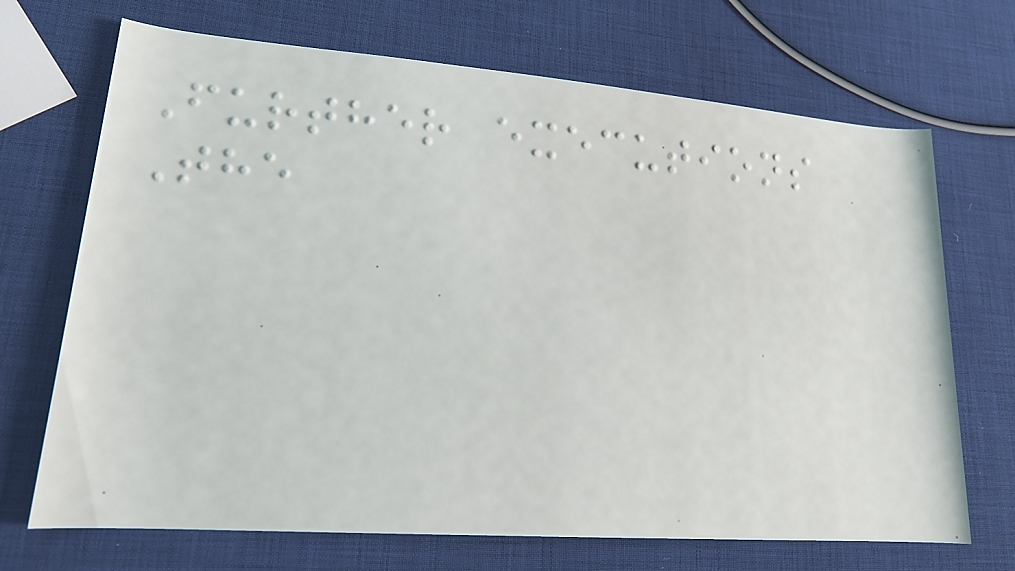Further executions
The
